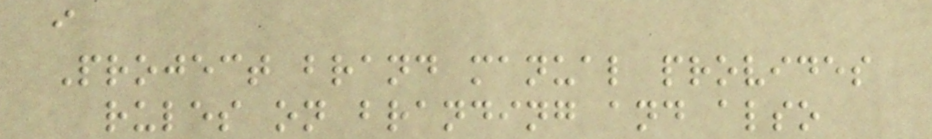i
Project brand manual provides
rules on branding and also
